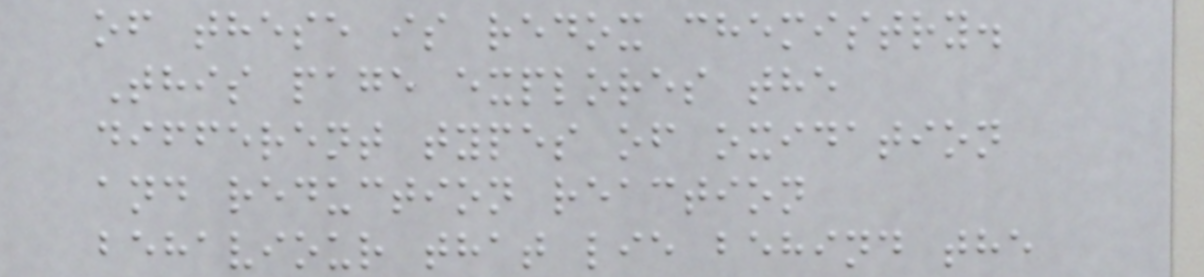of these is redox chemistry.
This page explores the
different types of oxidation
and reduction reaction
behaviour that lie behind the
